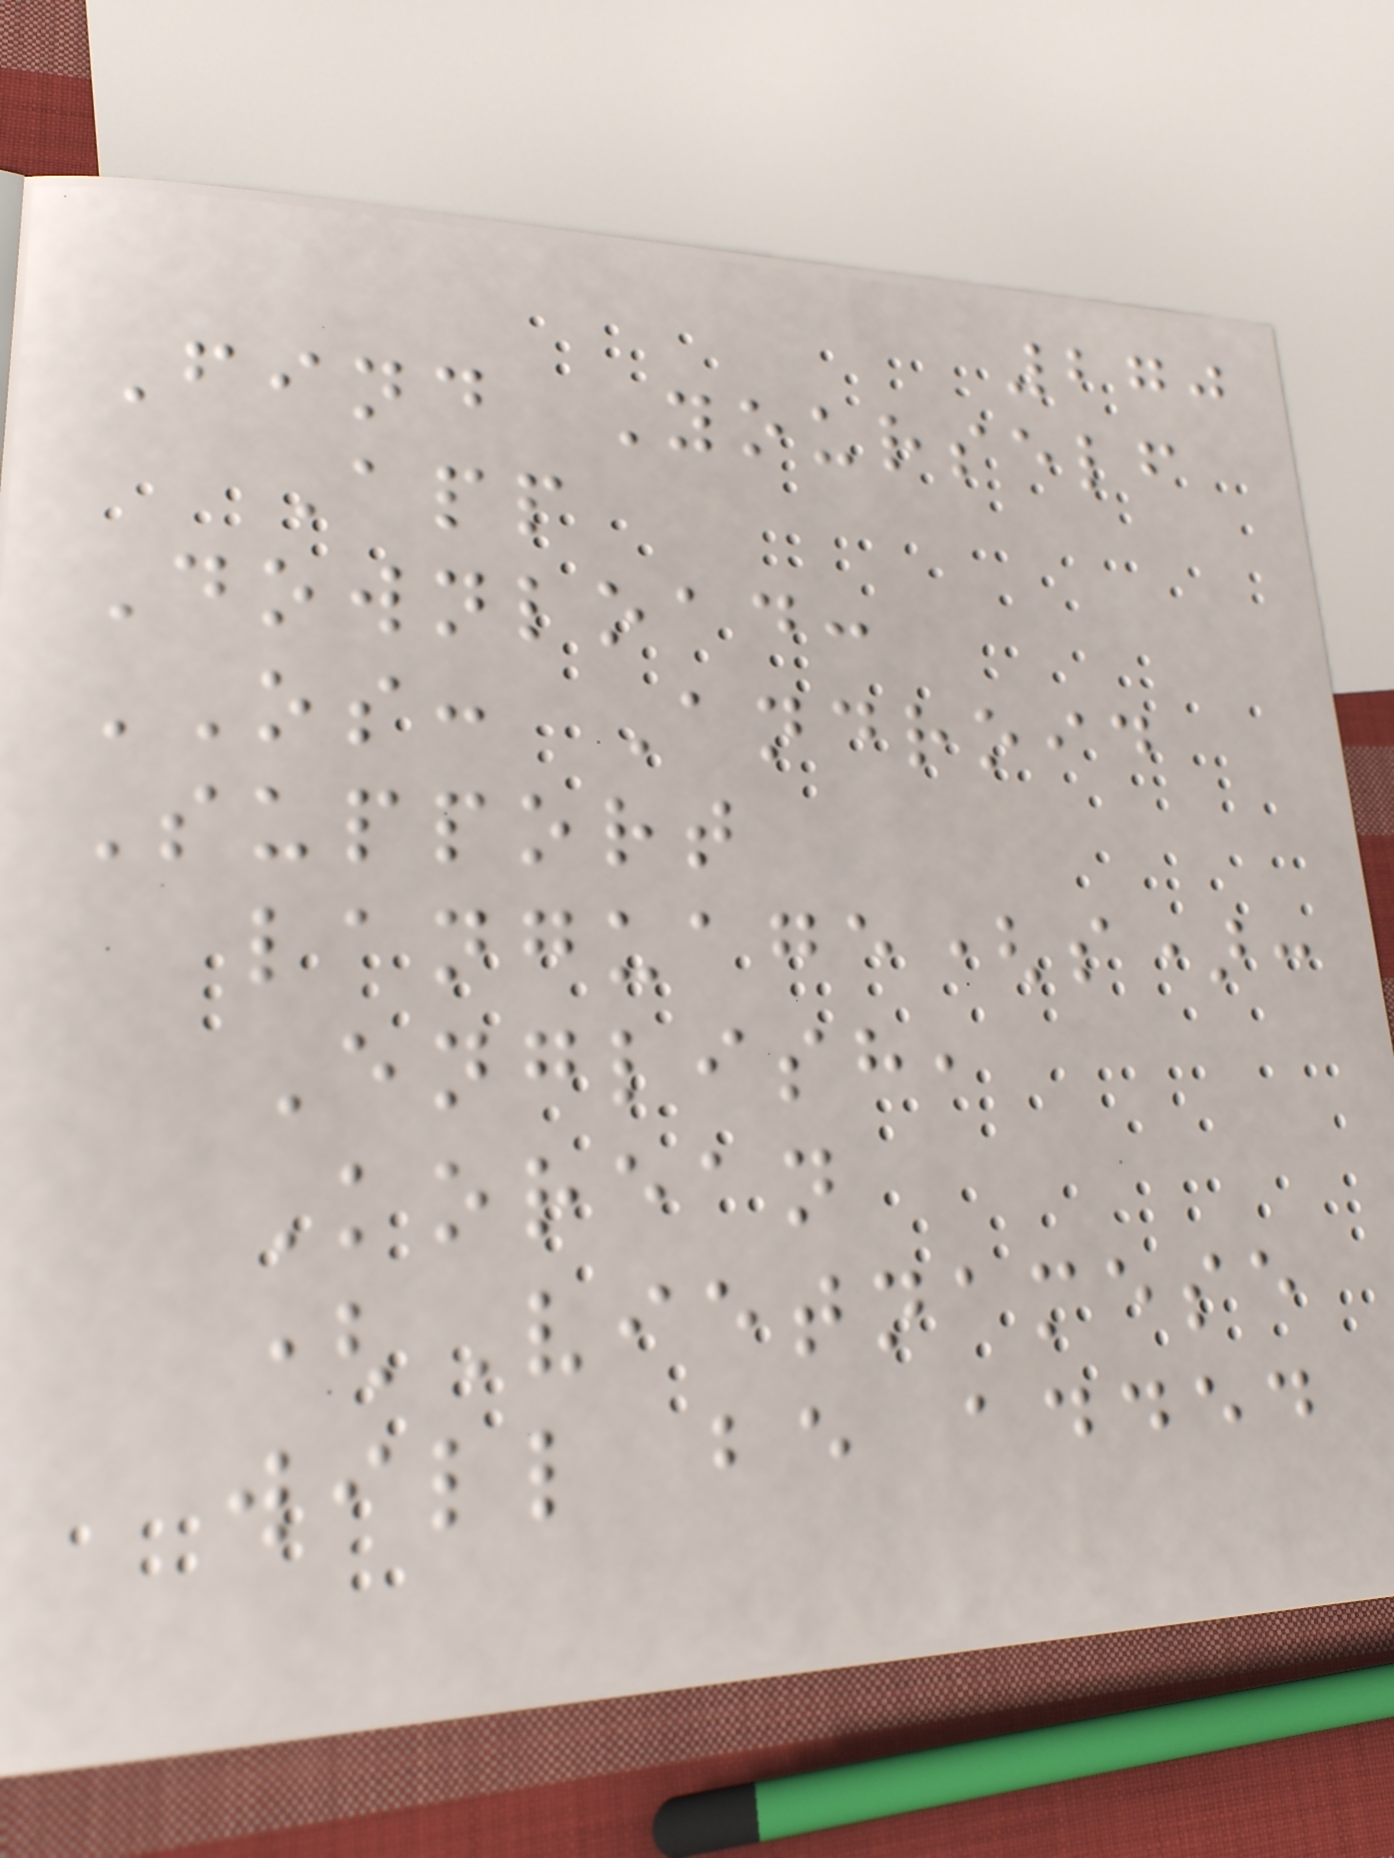270
Find Yourself
App
Download:
OS: Android
Support
language(s):
English,
Korean
(Vietnamese
will be added
